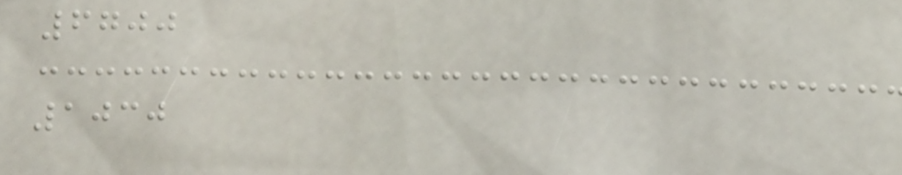6700
1030
